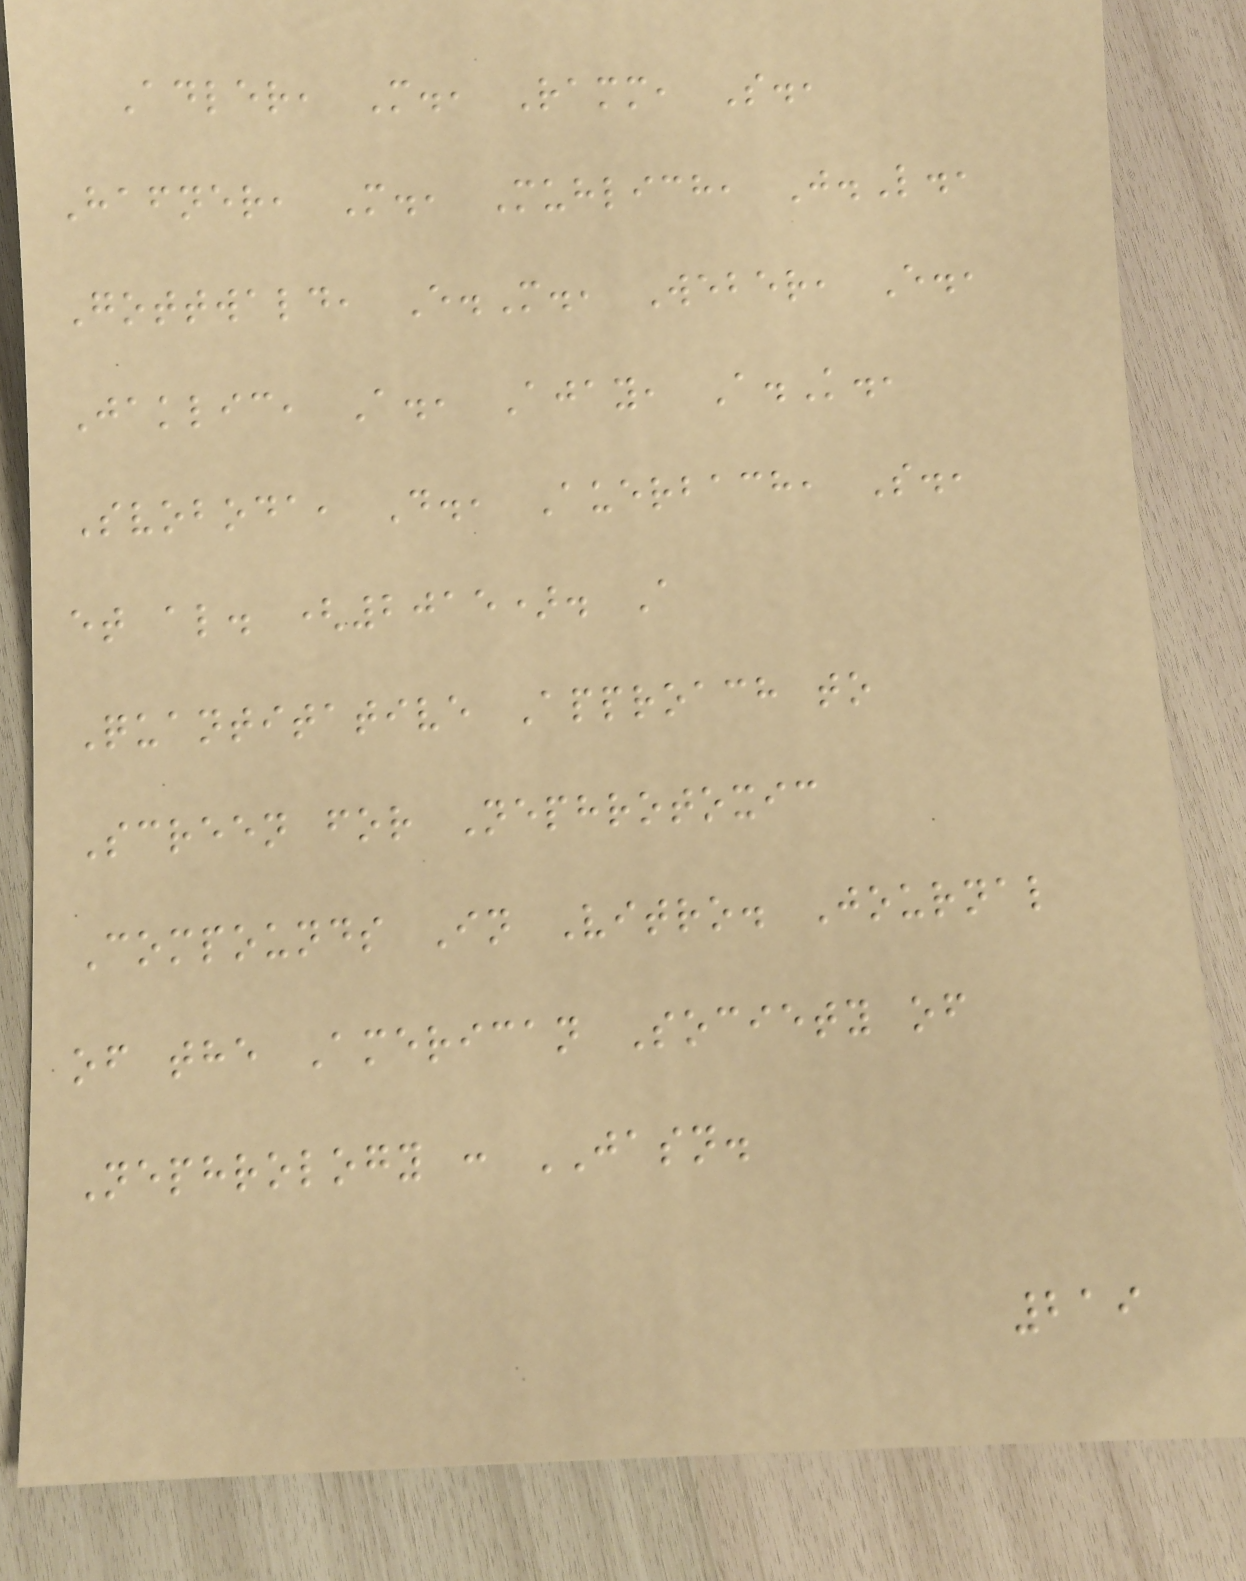Adler, M., Ramm, S.,
Hafner, M., Muhlich, J.L.,
Gottwald, E.M., Weber, E.,
Jaklic, A., Ajay, A.K.,
Svoboda, D., Auerbach, S.,
et al. (2015). A
Quantitative Approach to
Screen for Nephrotoxic
Compounds In Vitro. Journal
of the American Society of
Nephrology : JASN.
219
